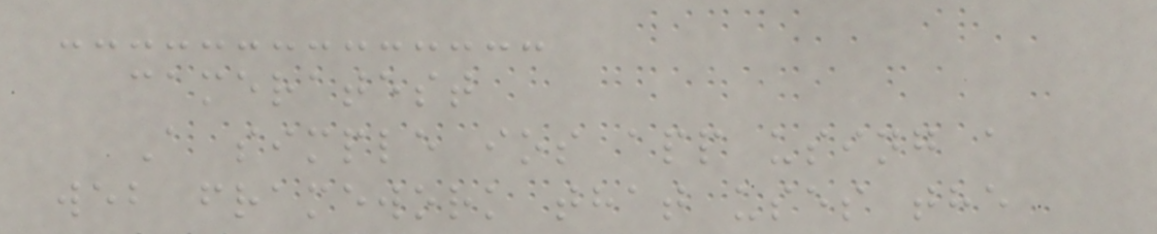cameratest
A simple ios app using a
web framework that uses the
